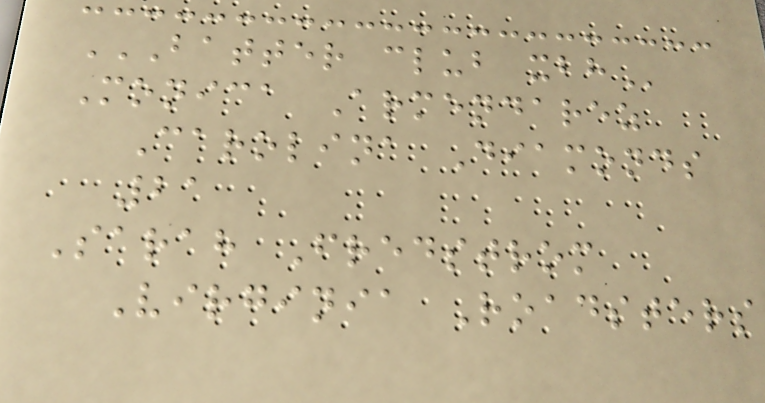BATTER CLUB XBH
Monica Armendarez
Carolina Diamonds
21
Sarah Fredstrom
Virginia Roadsters
